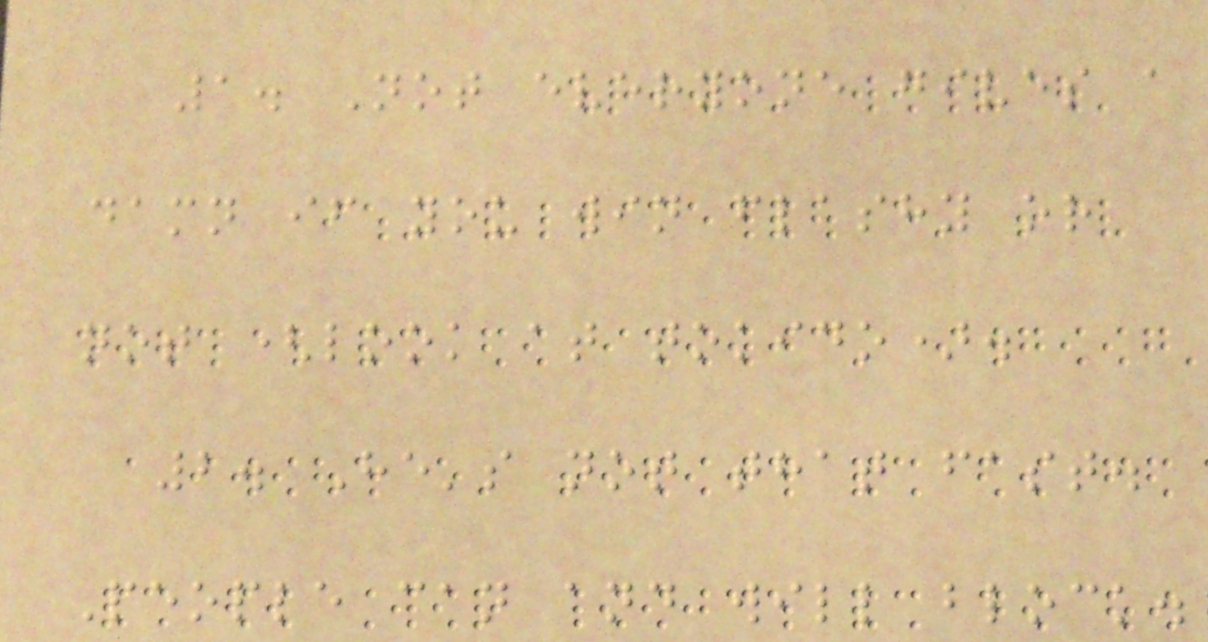1. Not everyone gives a
damn if you win flashy or
not (look at tokido).
2. He's not that fast.
People can and will block.
